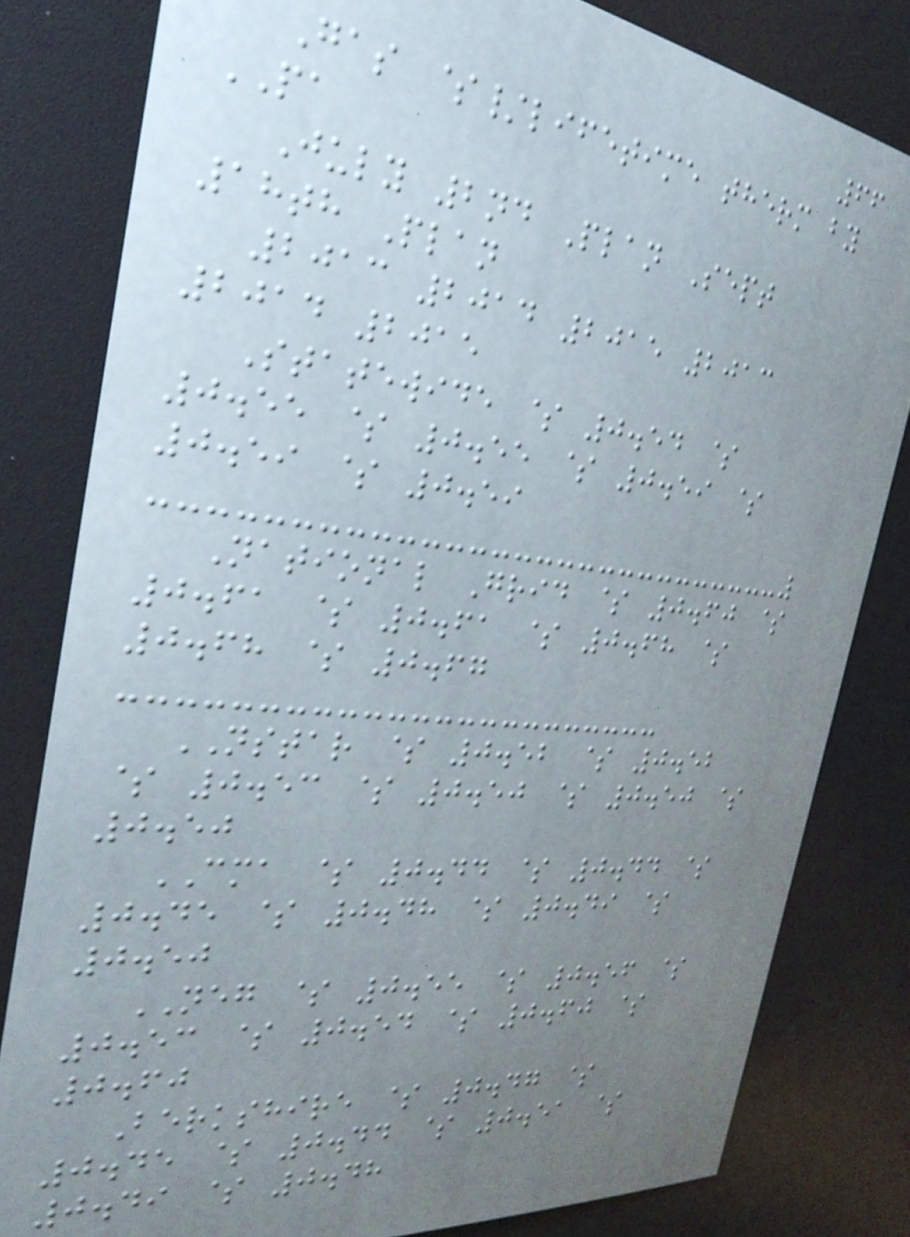66
Gas $/lifetime therm by
PA
July 2nd Plan Sept
18th Plan
2013 2014 2015 2013
2014 2015
Statewide $ 0.54 $
0.55 $ 0.55 $ 0.59 $
0.59 $ 0.59
National Grid $ 0.60 $
0.61 $ 0.61 $ 0.68 $
0.68 $ 0.67
NSTAR $ 0.52 $ 0.52
$ 0.53 $ 0.50 $ 0.50 $
0.50
CMA $ 0.44 $ 0.44 $
0.45 $ 0.48 $ 0.49 $
0.50
NEG $ 0.55 $ 0.56 $
0.53 $ 0.54 $ 0.60 $
0.60
Berkshire $ 0.47 $
0.45 $ 0.44 $ 0.51 $
0.49 $ 0.48
